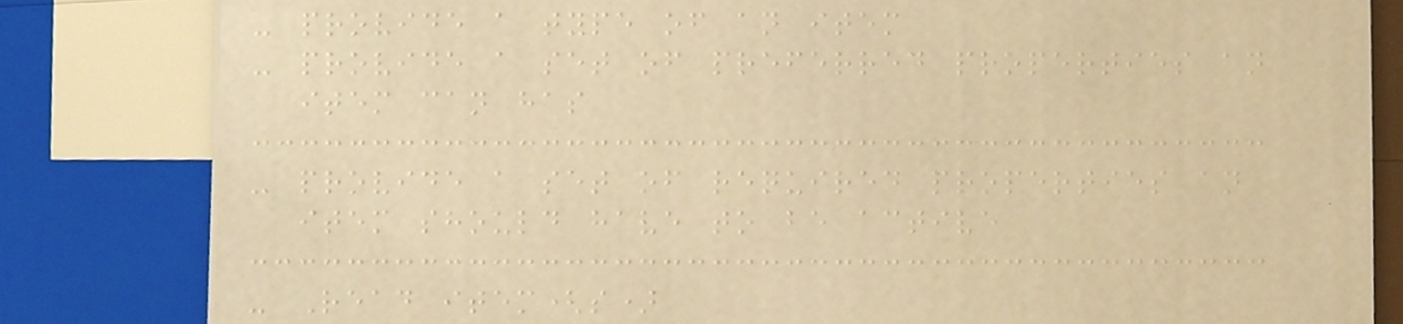- provide a type of an item
- provide a set of preferred properties an
item can has
- provide a set of required properties an
item should have to be active
- Read item(s)
